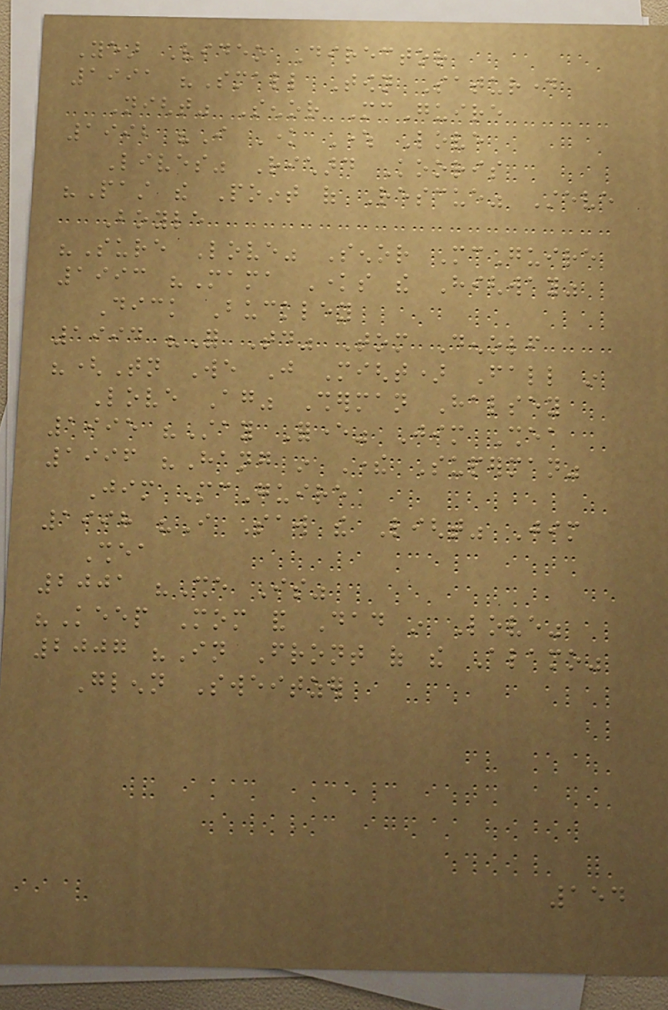Year Video Director
1991 "Small Town Saturday
Night" Senor McGuire
1992 "I Know Where Love
Lives" Richard Kooris
"Past the Point of Rescue" Steve
Boyle
"Sure Love" Senor McGuire
1993 "Mama Knows the Highway"
Dick Buckley
1994 "For Today" Tom Denolf
"(Tonight We Just Might) Fall in
Love Again" Sherman Halsey
1995 "Stay Forever" Jim Shea
1996 "Hang in There Superman"
Jim McGuire
1998 "I Saw the Light" Jim
Shea
2001 "She Is"
"Keep Mom and Dad in Love"
2007 "In Front of the Alamo"
Glenn Sweitzer
154
